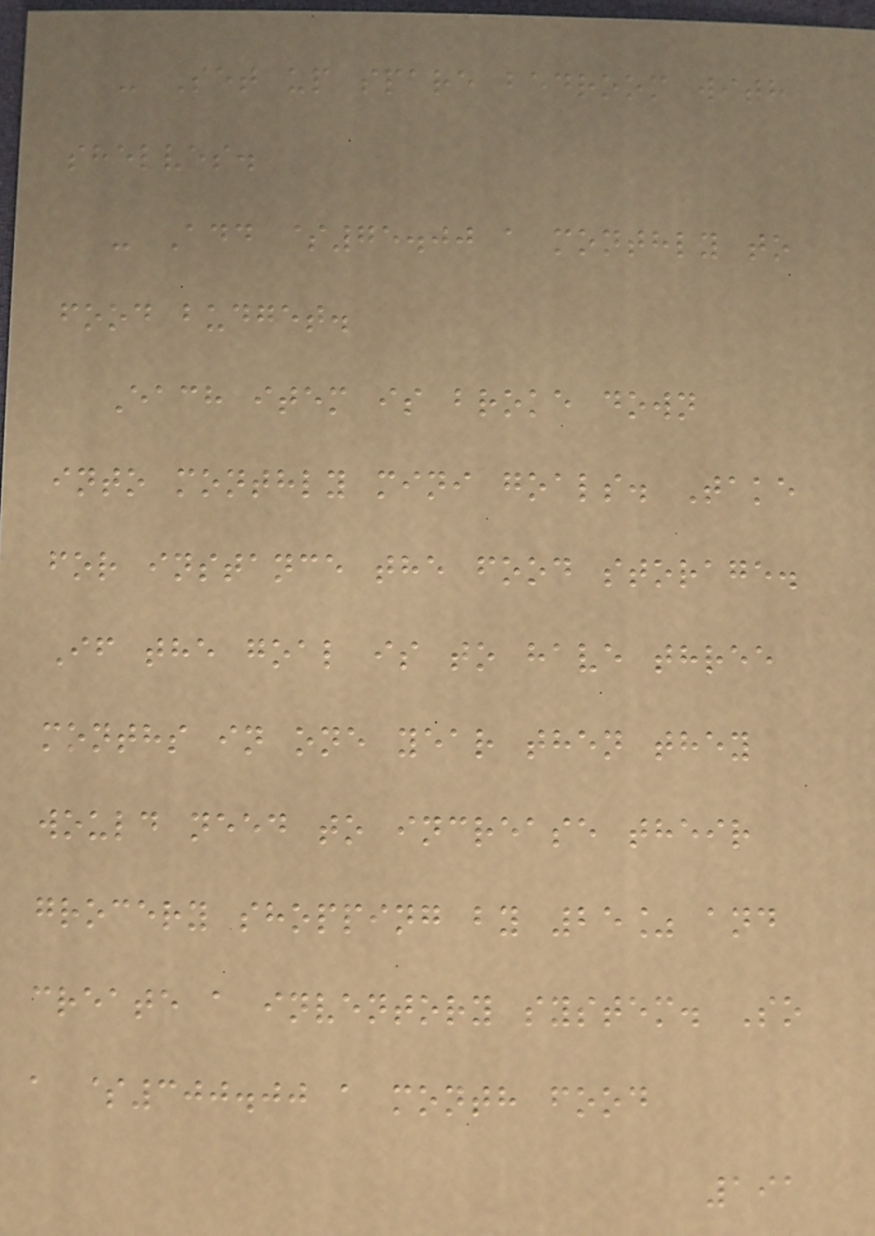- Set up spare bedroom with
shelves.
- Add $75.00 a monthly to
food budget.
Each item is broke down
into monthly mini goals. Take
for instance the food storage.
If the goal is to have three
months in one year then they
would need to increase their
grocery shopping by 25% and
create a inventory system. So
a $300.00 a month food
191
